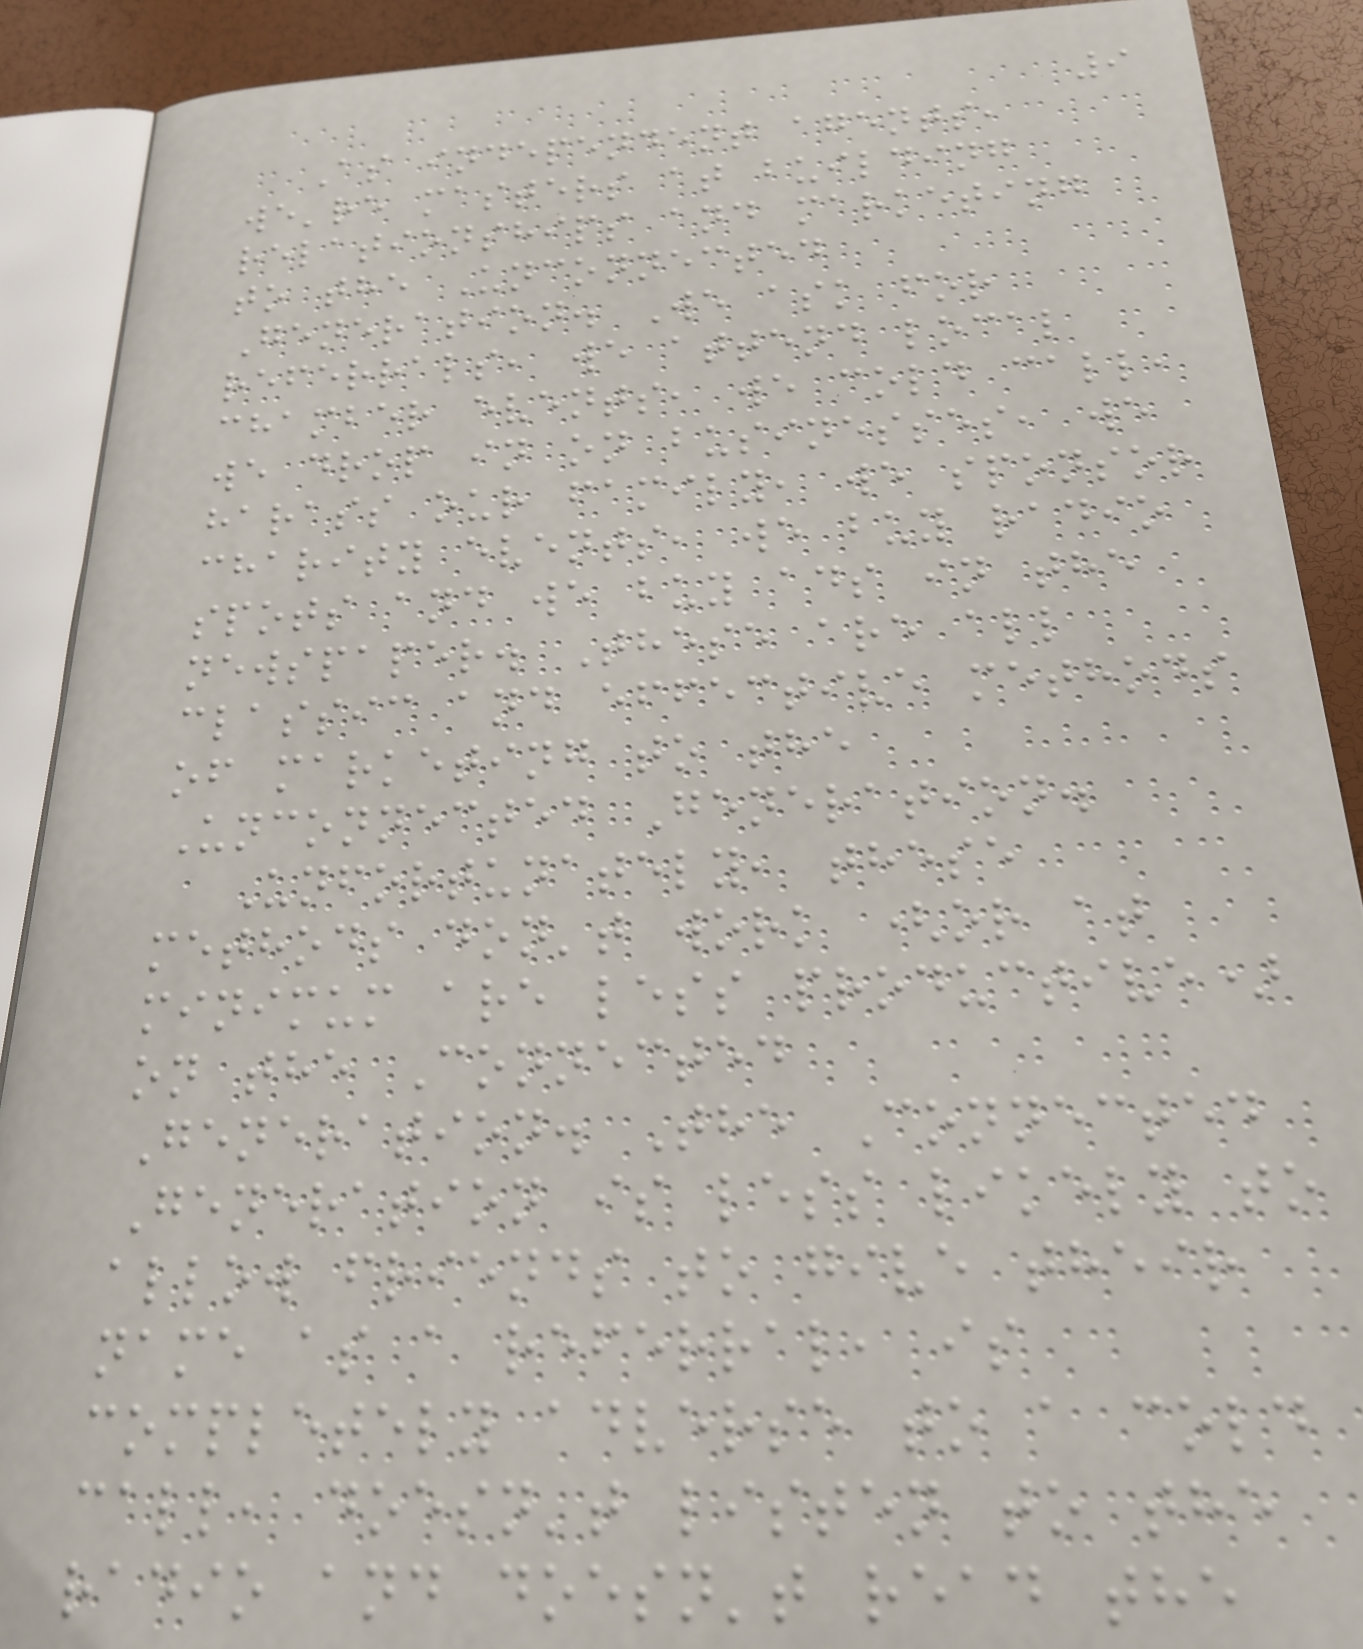9
As independent agents,
we're masters at building
relationships and marketing
to the Unconnected
Generation. We ask for
referrals, we attend local
chamber events, we cold call,
we drop in on businesses, we
harass our family, we sponsor
charity events, we buy radio
spots and we buy ads in the
newspaper. These are all
classic and effective methods
of marketing to the
Unconnected Generation.
Unfortunately, these
methods don't work (or at
minimum are less productive)
on the Connected
Generation. The Connected
Generation is less likely to
allow friends to give their
name as a referral, is
completely adverse to a cold
call, doesn't listen to the
radio and doesn't read the
